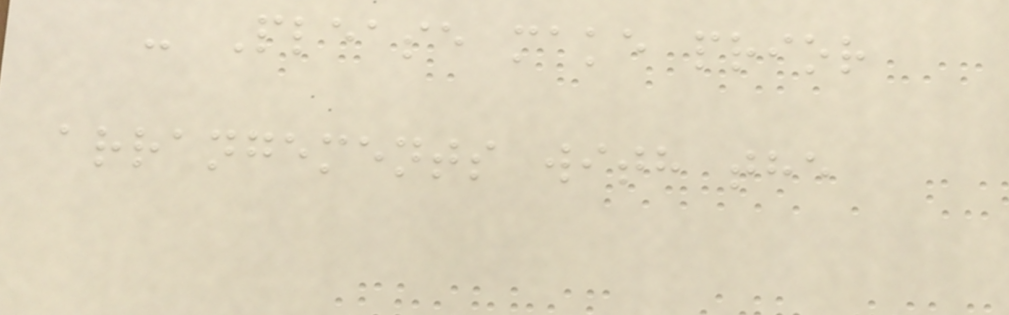- Please make prior
arrangements with the
